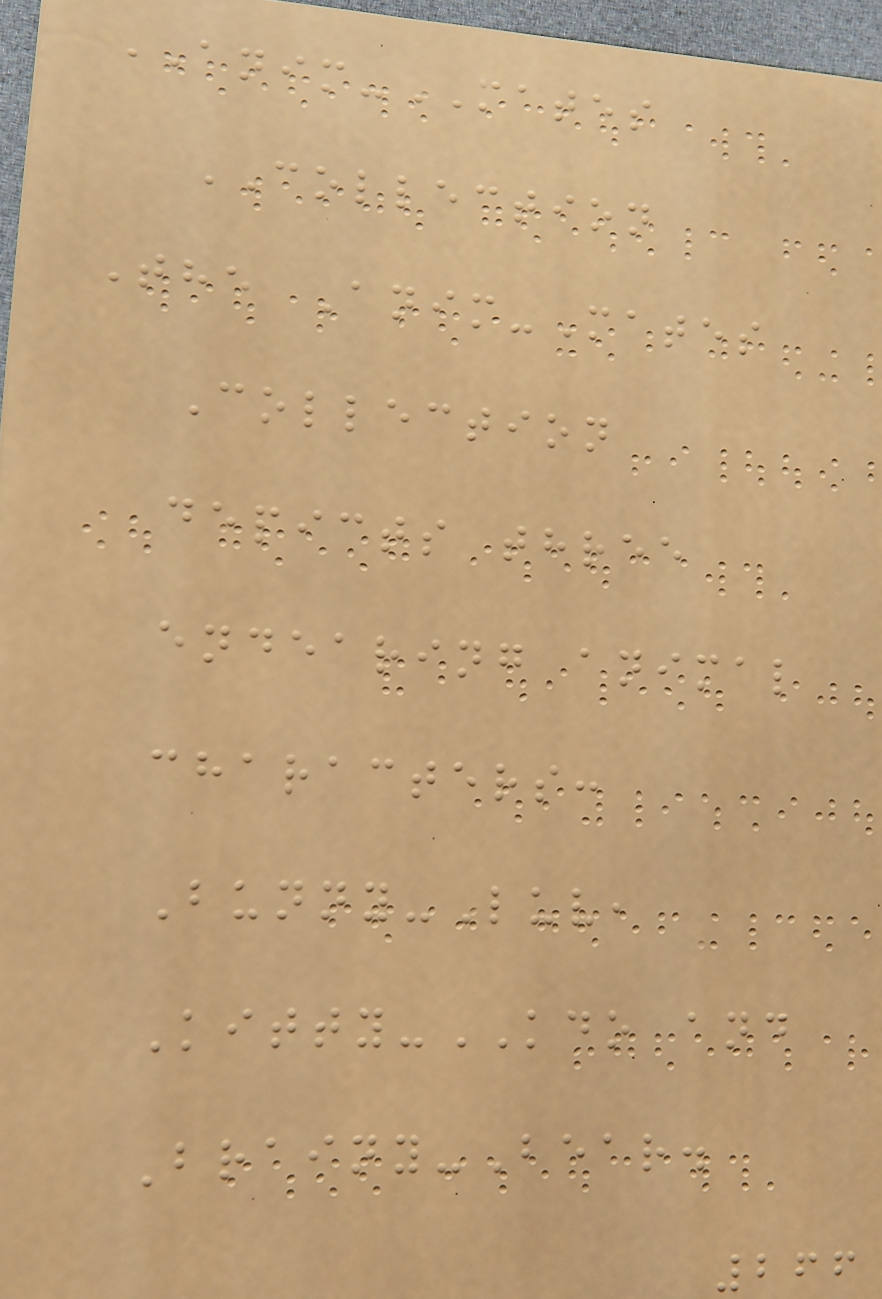ANIM-MATES
COLLECTION
The Anim-Mates
Collection
depicts three
endearing animal
characters:
Bunny-Luv,
Kitty-KDO and
Brainy-Bear.
266
